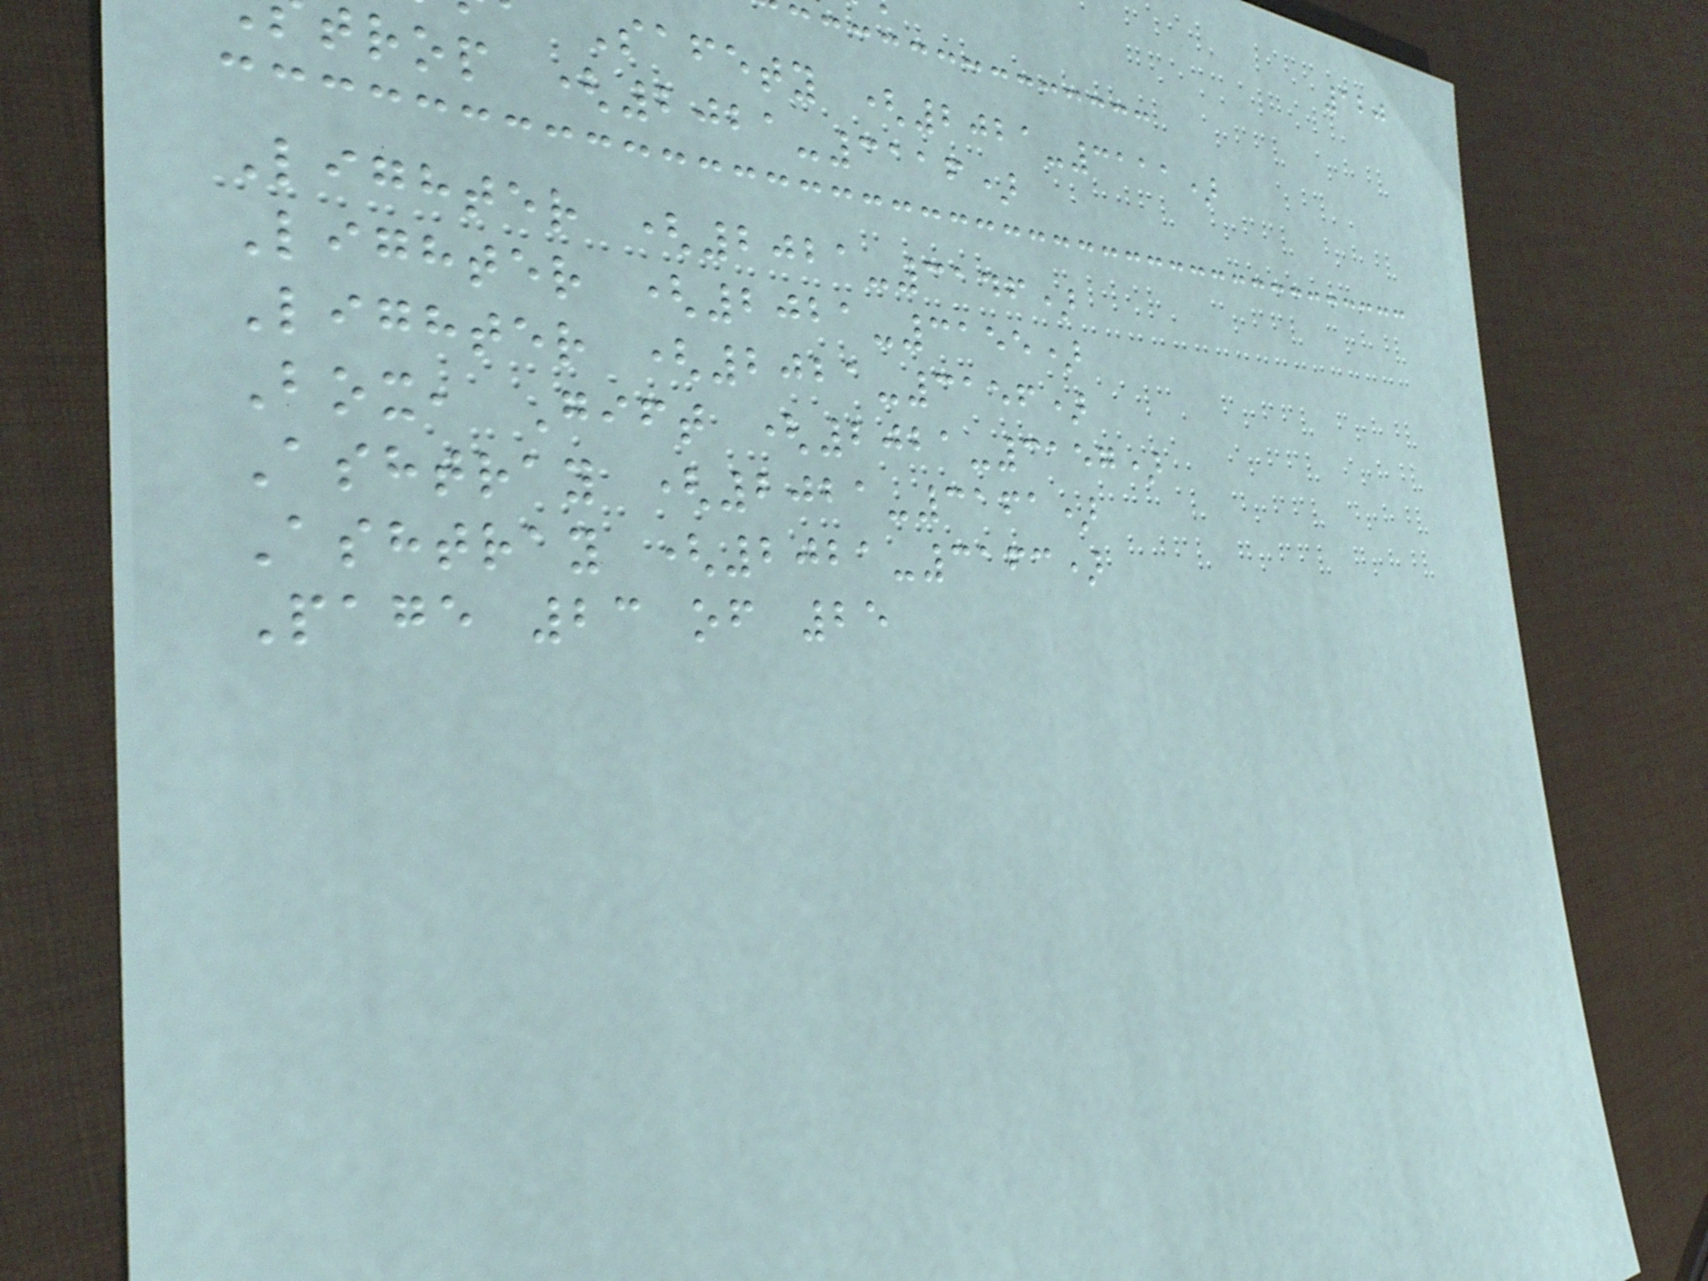120
Safety (2021-3111)
trop (2021-3116)
Lighter (2021-3146)
Lighter (2021-3155)
Lighter (2021-3156)
Box, Gift (2021-3157)
Ashtray (2021-3161)
Ashtray (2021-3163)
Page 23 of 25
